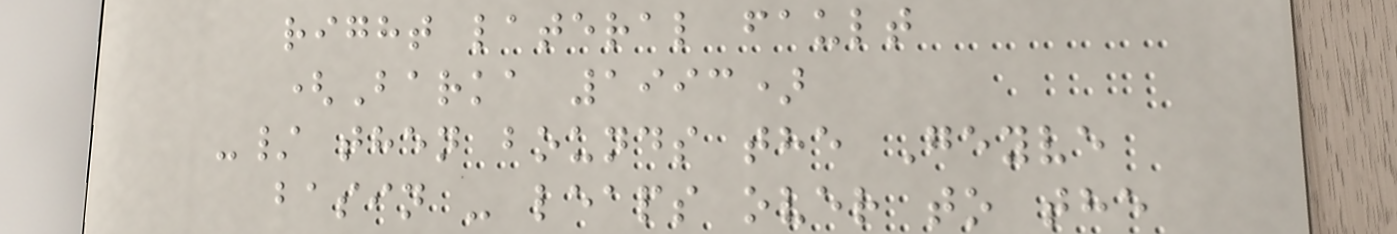right lateral fault
(Barka 1993)
-/ then bounds the Geyve
basin - leaps over to the
